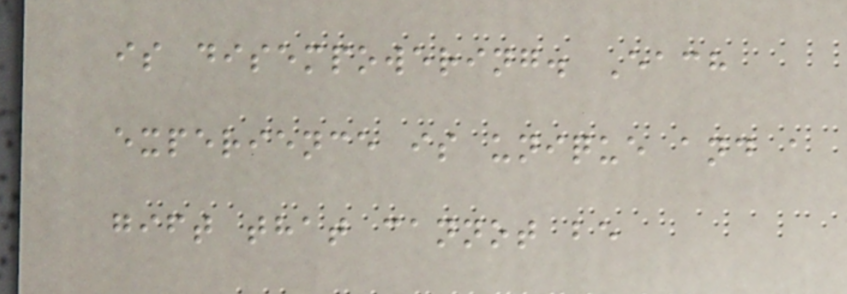is disempowering. Each
experience is unique and a
gift that cannot be
